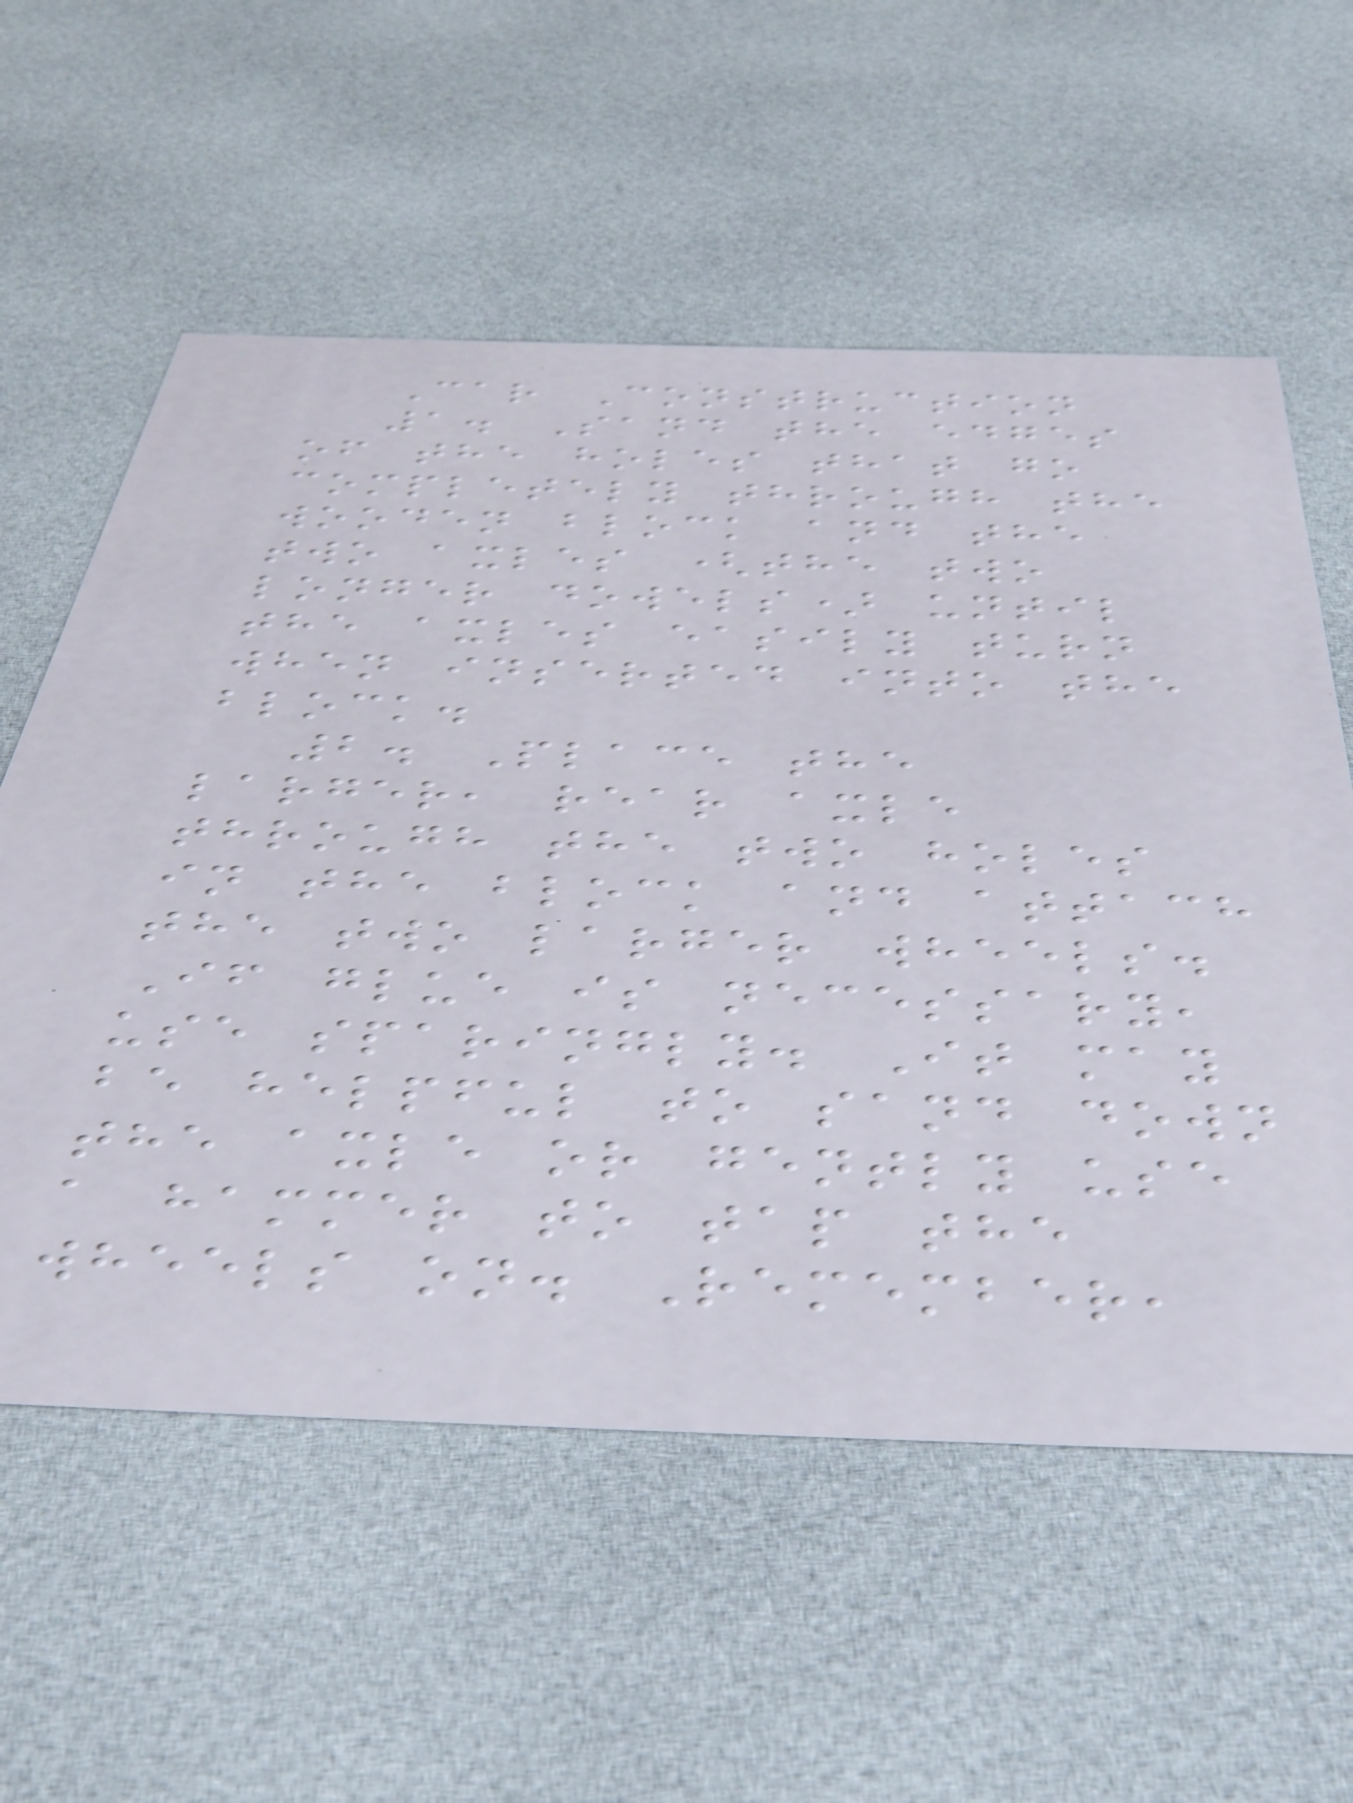Car Construction
1. Sand the edges
of the holes that go
completely through the
wooden block and the
two axles (the two
longer dowels) until
the axles easily turn
when inserted into the
block.
2. Place the
larger, rear axle
through the two holes
in the block and attach
the two larger wheels.
If glue is necessary,
use sparingly. It may
be helpful to sand down
the axle or gently use
a hammer to tap the
wheels on. Remember,
